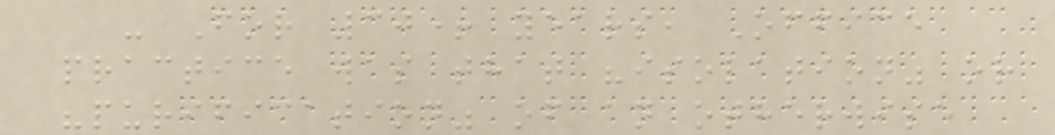- For 30+ years, Office
practice was that "isolation" or
"purification" of an otherwise
